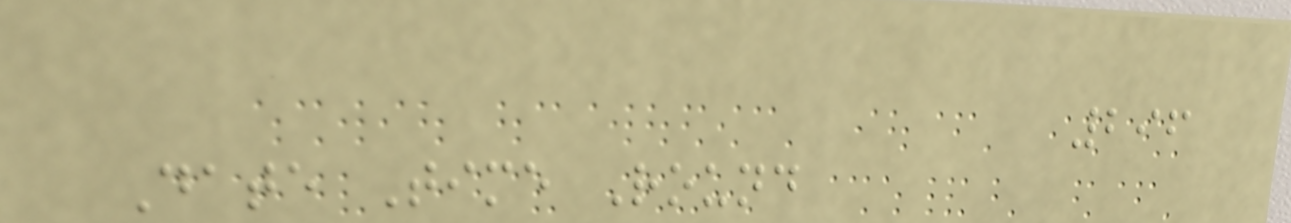296
Date Time Round
